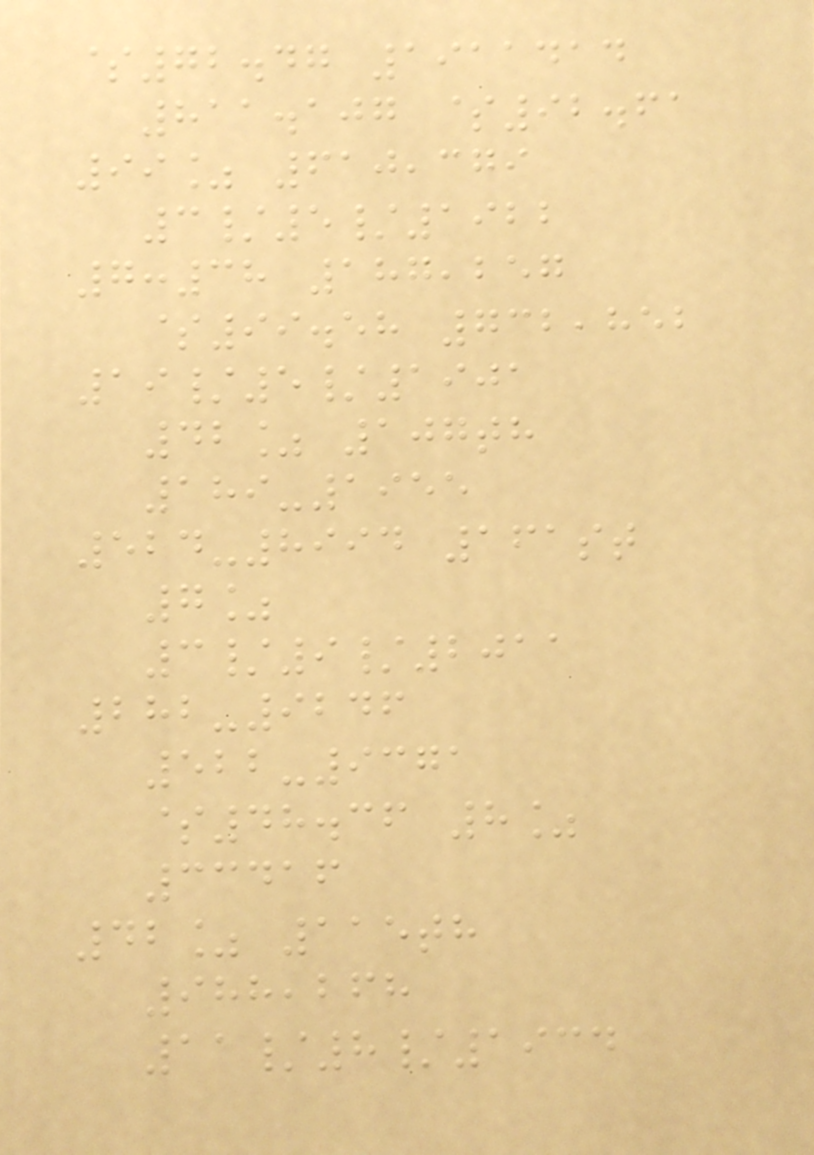$72.47 1911414
811.107 $92.61
99% 610,379
3/5/1922
7:38 187,257
$99.58 732,852
19/5/1901
42% 107th
189-1955
524-8994 161st
7%
3/9/2011
282-9246
522-9371
$48.36 8%
33416
42% 115th
988,268
11/8/1934
